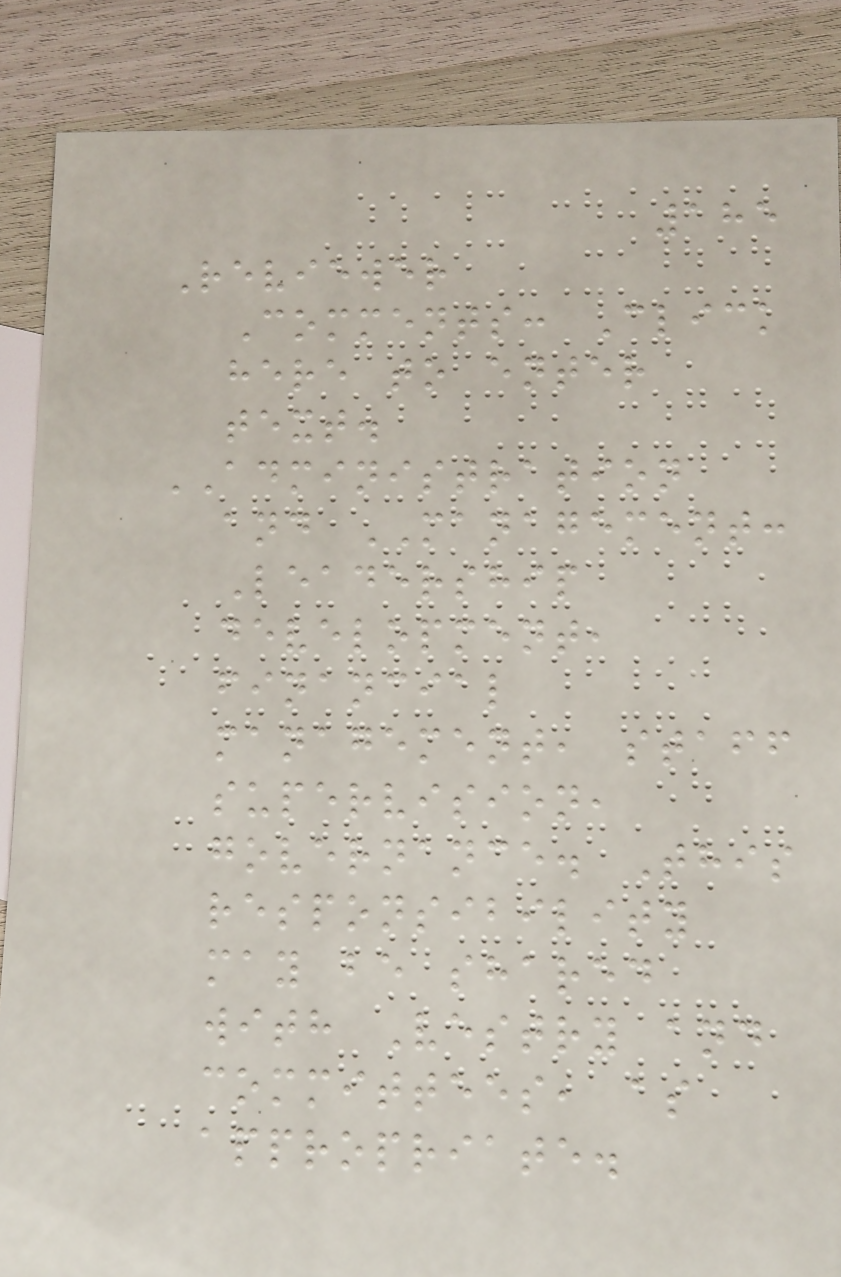185
Reviewer
Comments: Click
here to enter
text.
ADMINISTRATION
and MANAGEMENT:
Leadership
development,
financial
management, staff
supervision,
governance. This
responsibility
may be shared
with Vestry and
committees, as
appropriate.
